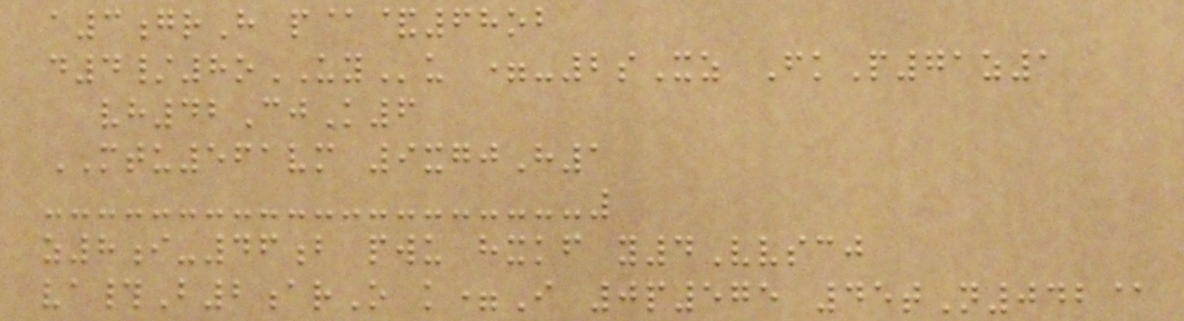a3grH p@&68ob
d4/8oUYu =-2sXz FkP71z1
vh42CjK6
MTU561vm 9xgjH1
z8i-46b pwu hxkf y4Vvscj
va#B2arO k=I 0p575 45tN042@
